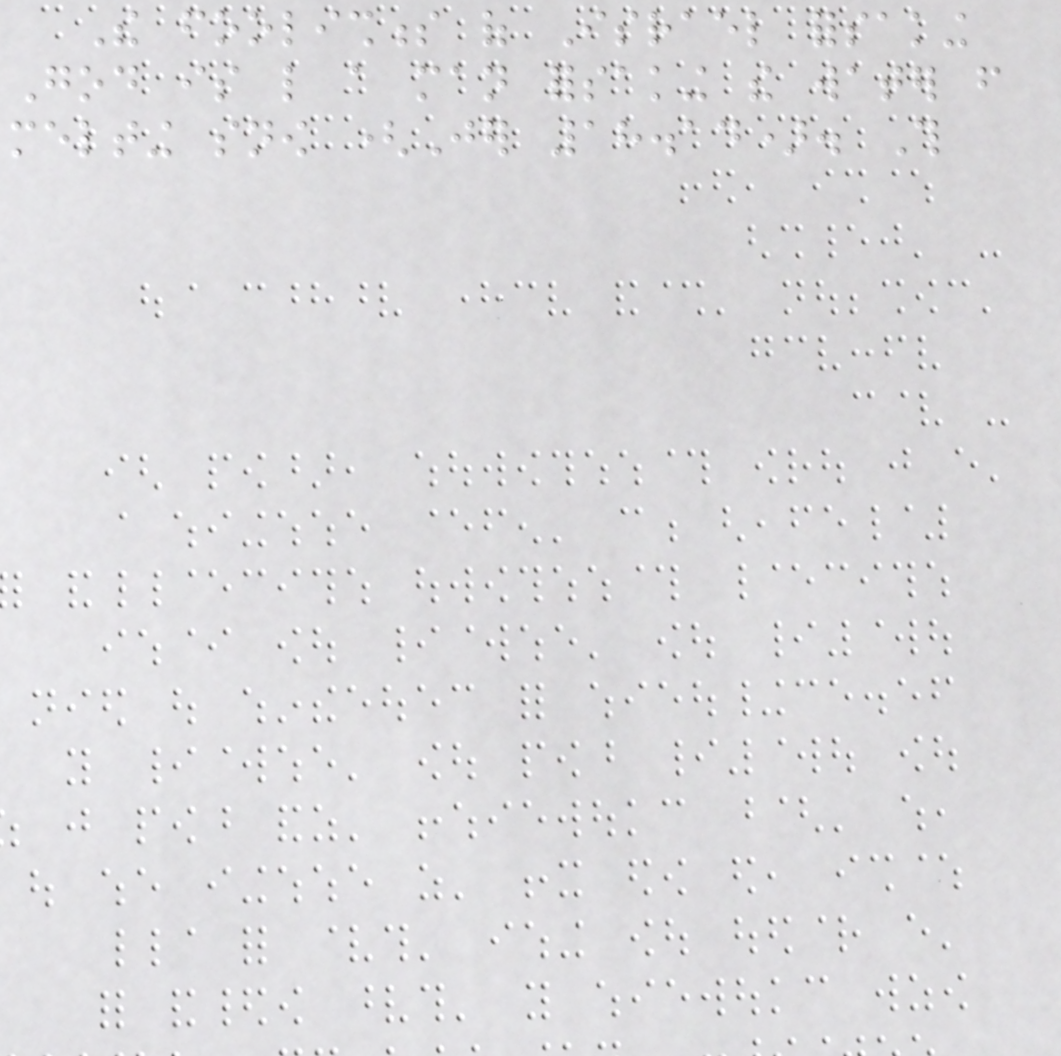The foolishness of Israel forsaking
God is like a man forsaking the water from
melting snow (Jer 18.14). This
